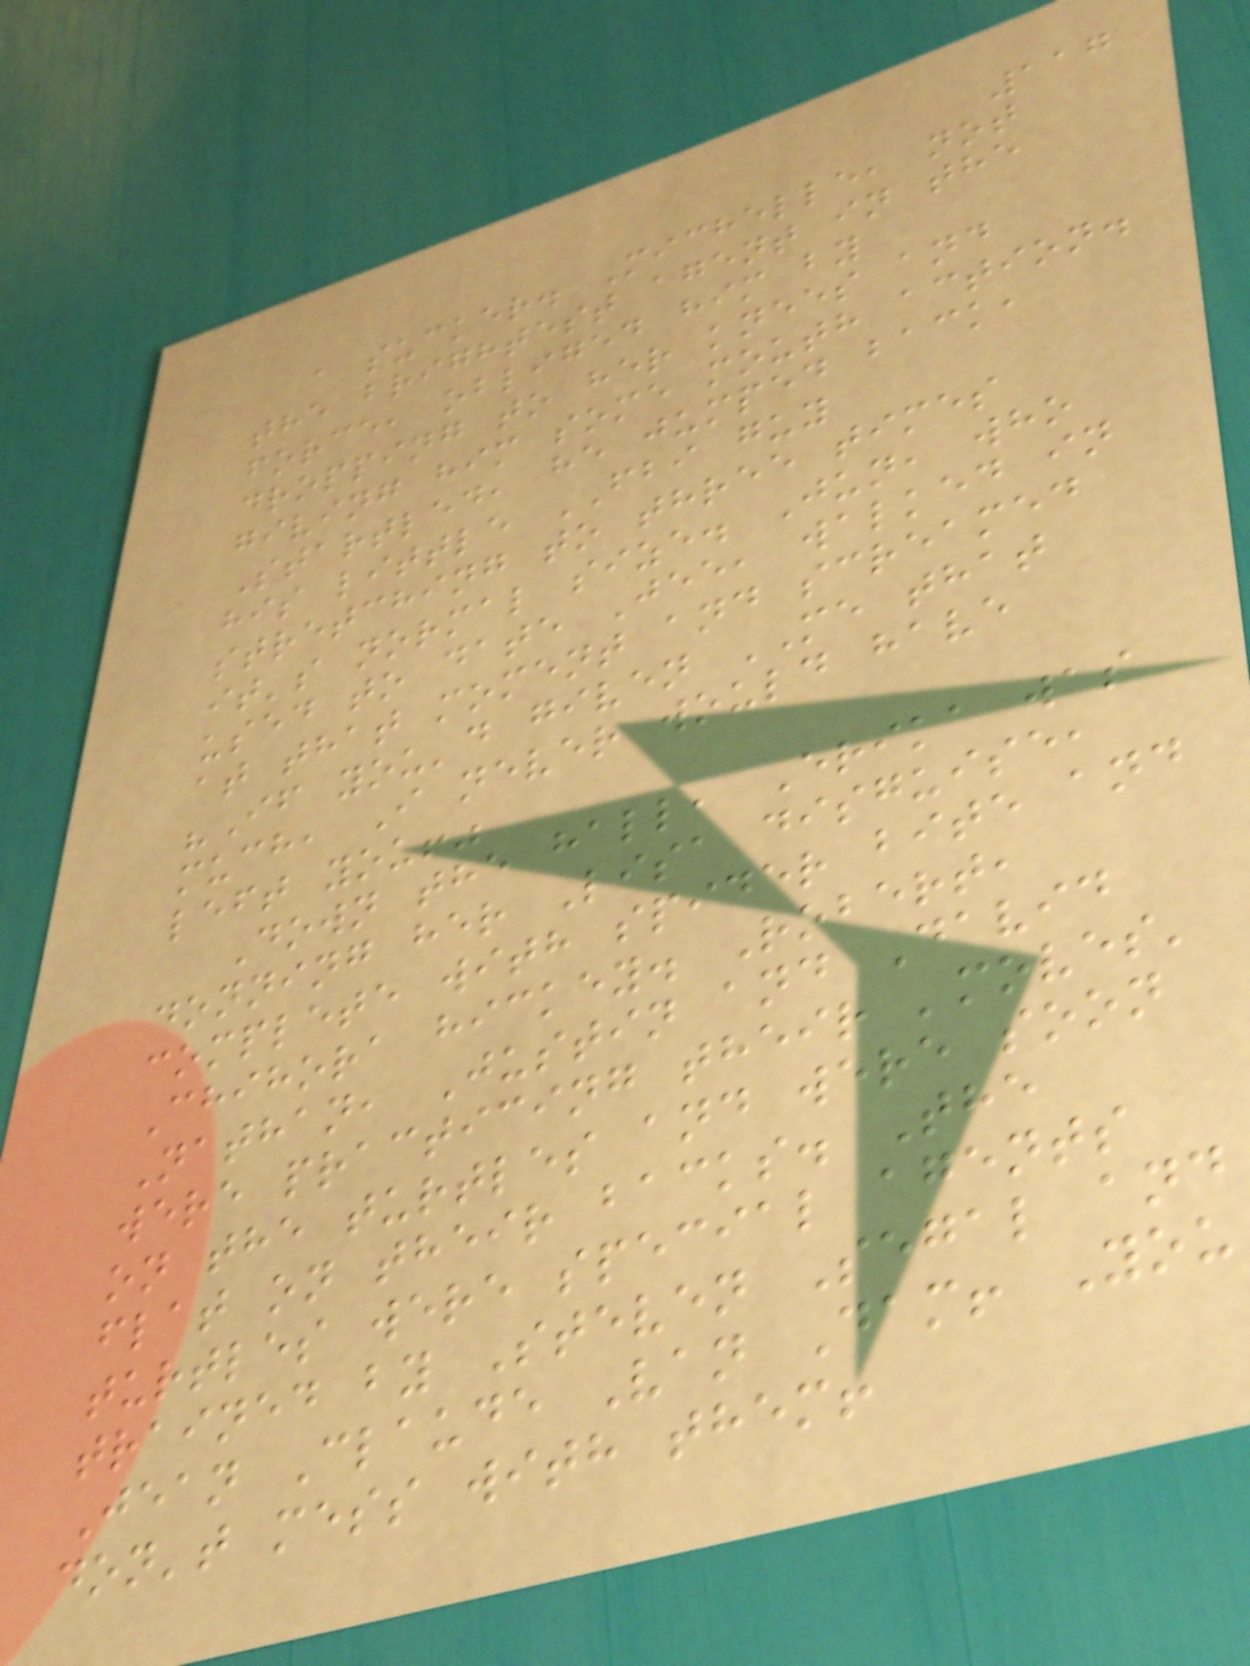117
a sucker. Michelle, not
the brightest agent in the
force, obliged him by
dropping to her knees and
giving him some mouth action.
Startled, he jumped back,
his little FBI guy
stretching to three times
it's normal size. Jun, who
used to date Jee, walked in
at that moment and screamed
"If you'd given ME that
much, I never would have
left you!"
Down the hall, Erika was
donning her Lisa disguise,
complete with spider bite and
Chihora hickey. Robert,
Nathan, Justin and David
were practicing their 'moves'
on the turtles and were soon
flat on their backs. The
turtles were special agents
trained by Steven Segal and
Jean Claude Van Dam! You
don't mess with them!
